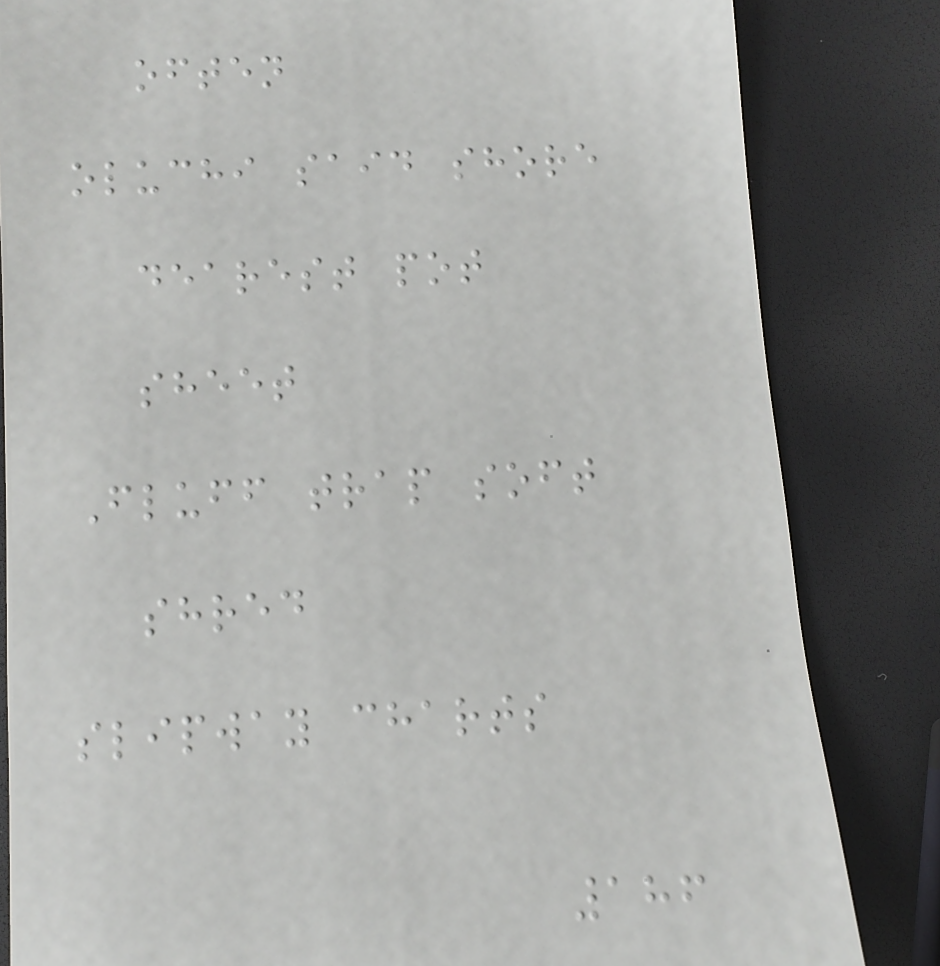often
oluchi said shore
dearest pot
sheet
Fluff trap soft
shred
slipway charts
186
